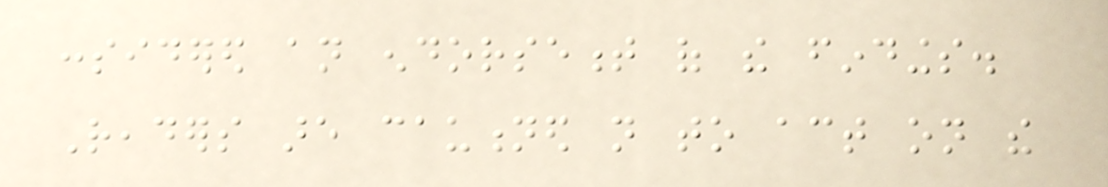considered an endorsement of the findings.
Readers are cautioned not to act on the
